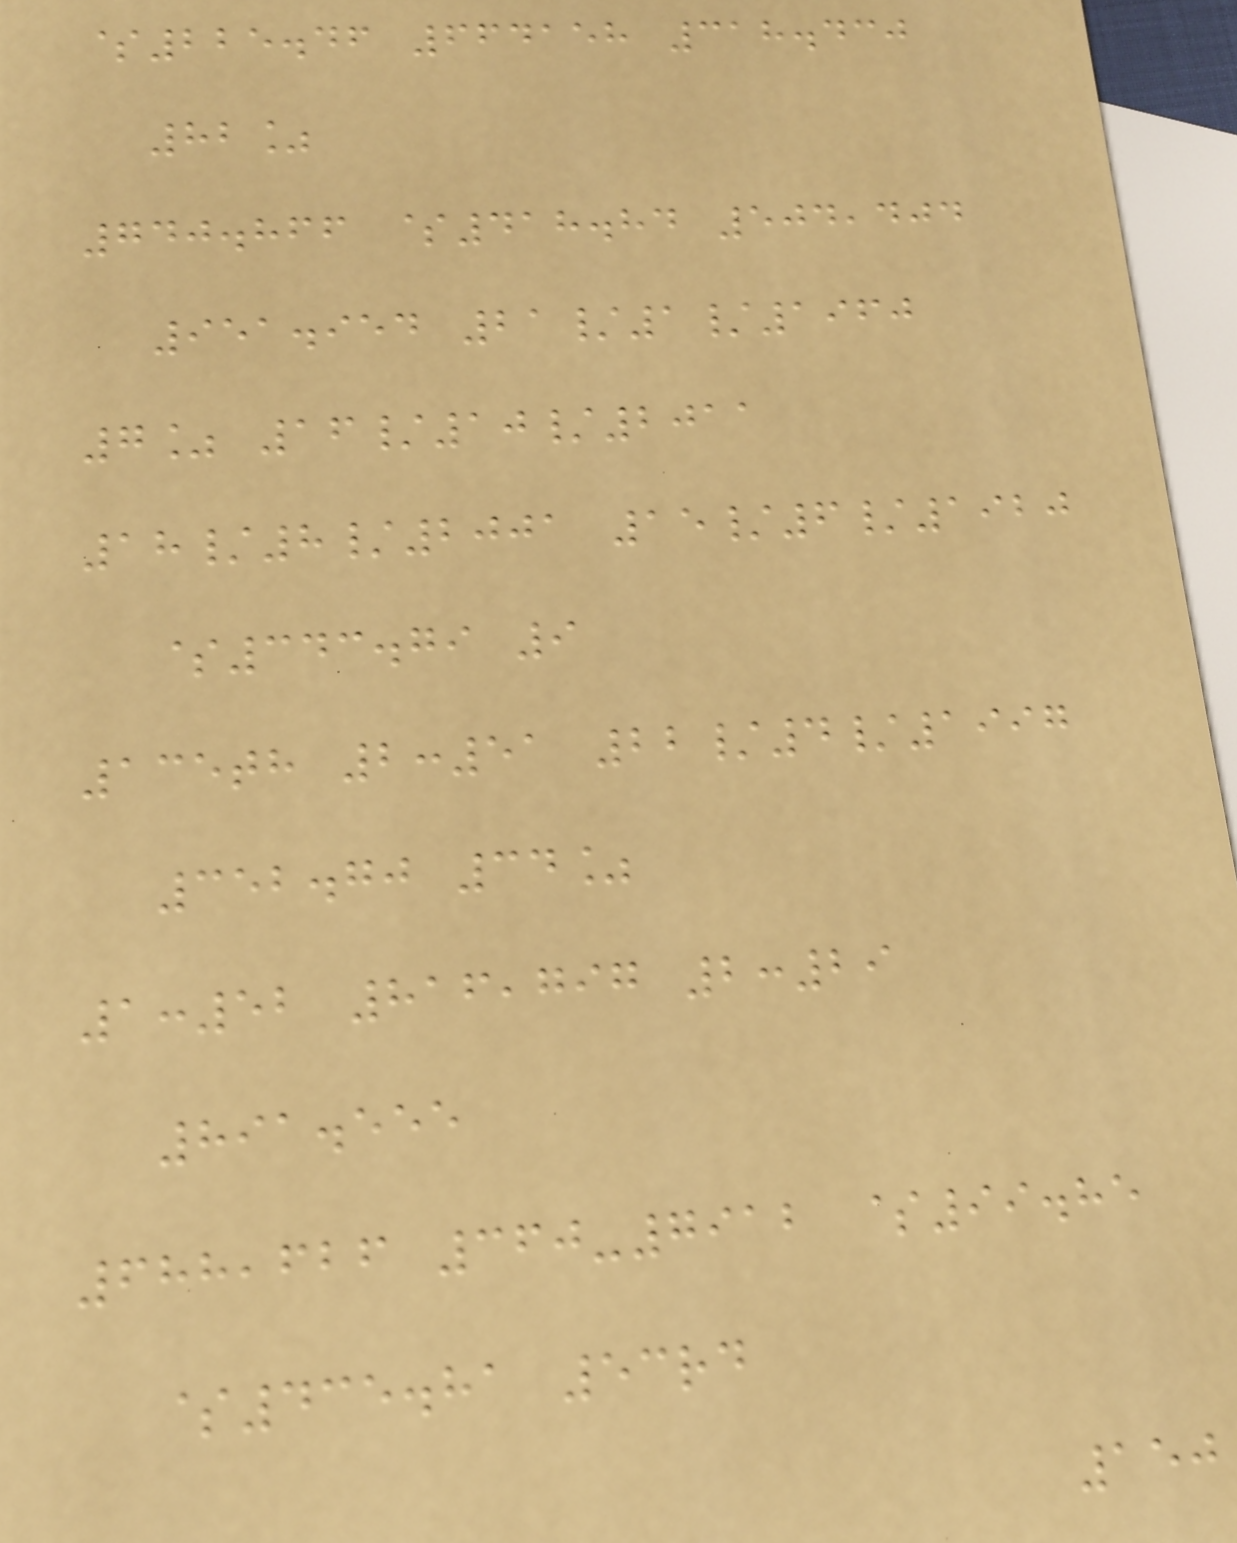$225.46 664158 318.430
82%
740.866 $418.84 504,404
951.954 21/1/1960
7% 16/10/2011
18/8/2001 15/6/1920
$343.79 9
135th 2:51 22/4/1997
352.70 34%
1:52 816,797 2:29
891.555
688,626 360-7912 $99.85
$435.81 53rd
150
